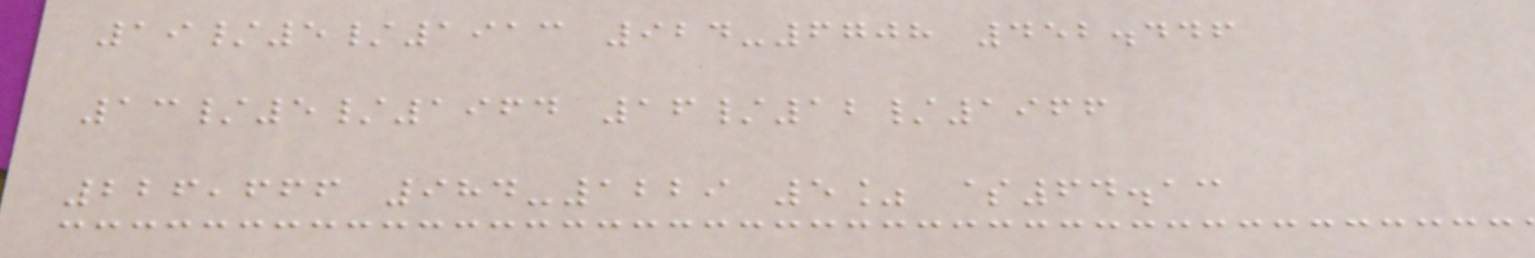19/5/1913 924-6708 452.446
13/5/1964 16/12/1966
226,666 984-1229 5% $64.13
